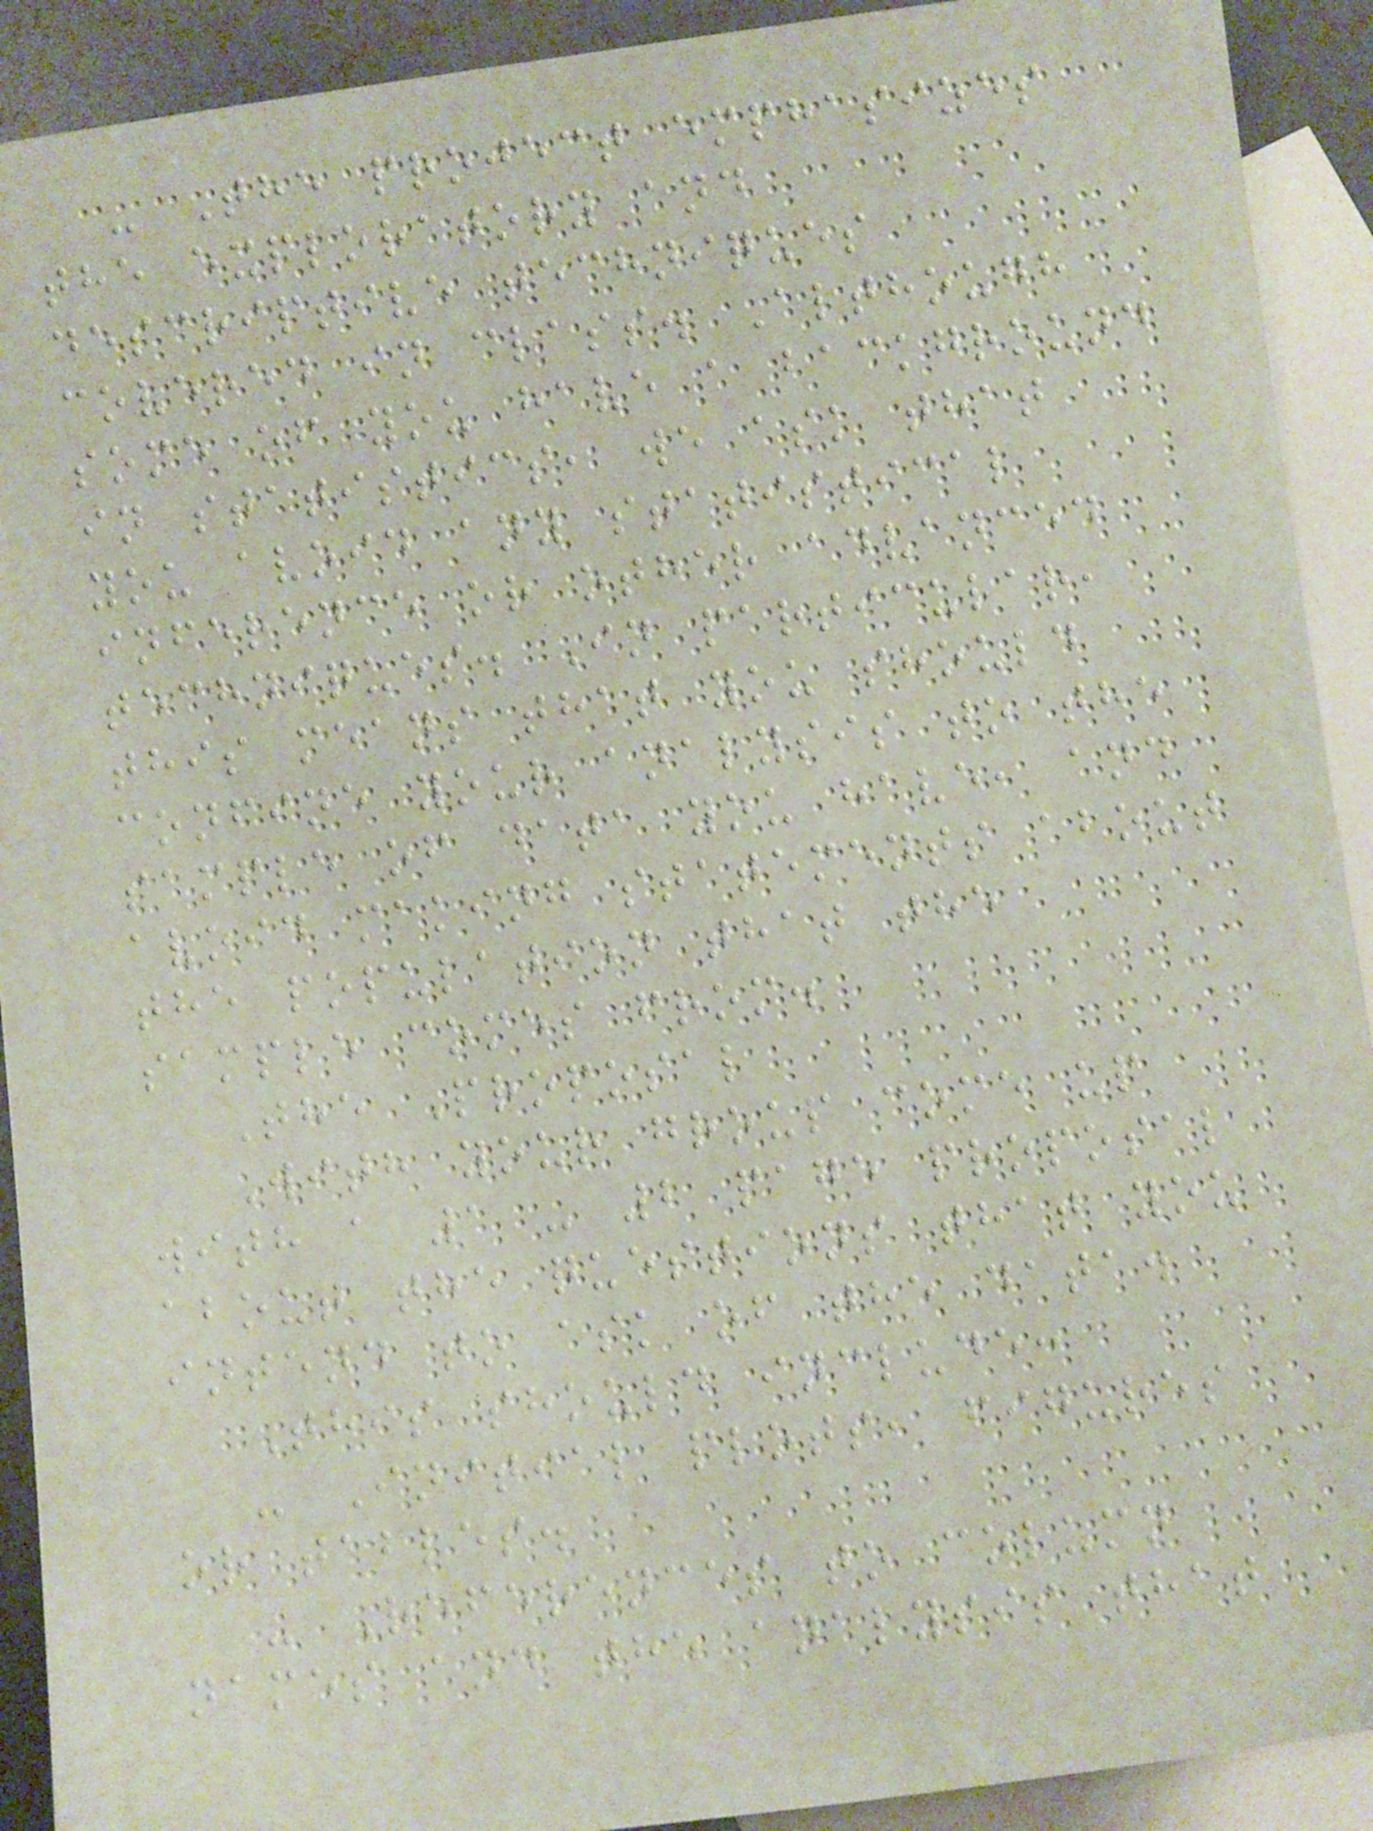- The project emphasizes
the exploratory and
descriptive techniques
covered in class. Although
some of you have a background
in statistics, we ask that
you avoid any statistical
inference or other advanced
techniques. In particular,
this means that you should
confine your analysis to the
sample of data you have, and
avoid making statements about
the population that the
sample comes from.
The Proposal
With your group come up
with a 1 - 2 page proposal
about the questions that you
intend to ask of the data.
This should include:
- Initial plots, figures
or tables.
- References to column
names and the analysis that
